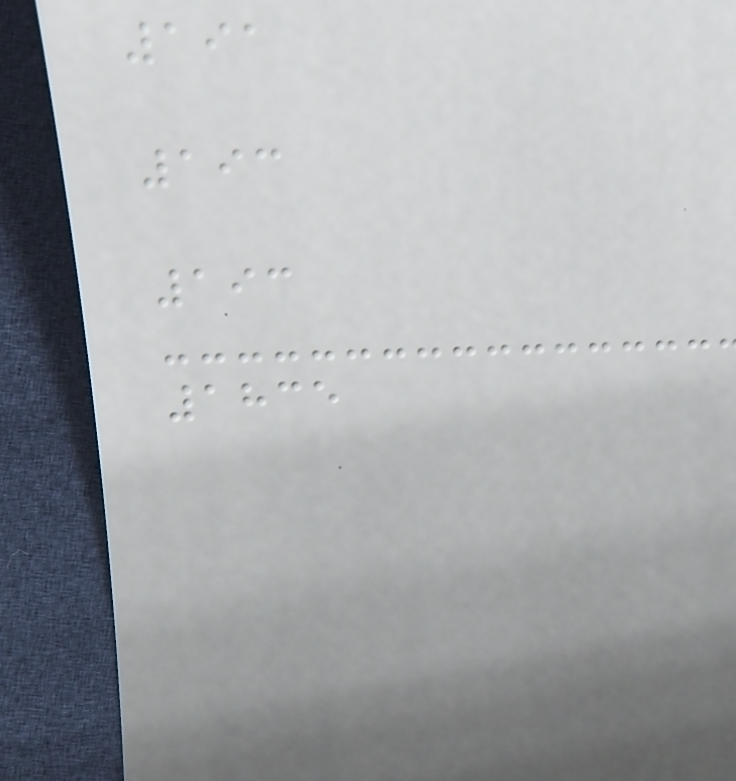191
193
193
1835
